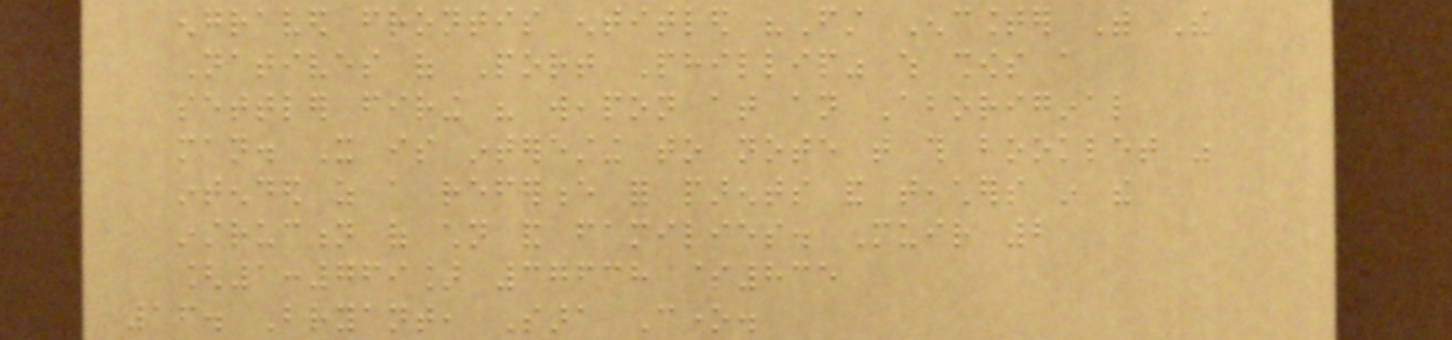engraved frontis entitled "First Encounter With The
Natives of Port Phillip" which shows a
settler firing his weapon at an Aboriginal
man. It is interesting to note that this booklet was
intended as a reference for parents and teachers in the
instruction of children and families. Muir 2
[1:769] 37638 $835
16. Bryant, Sara Cone.
